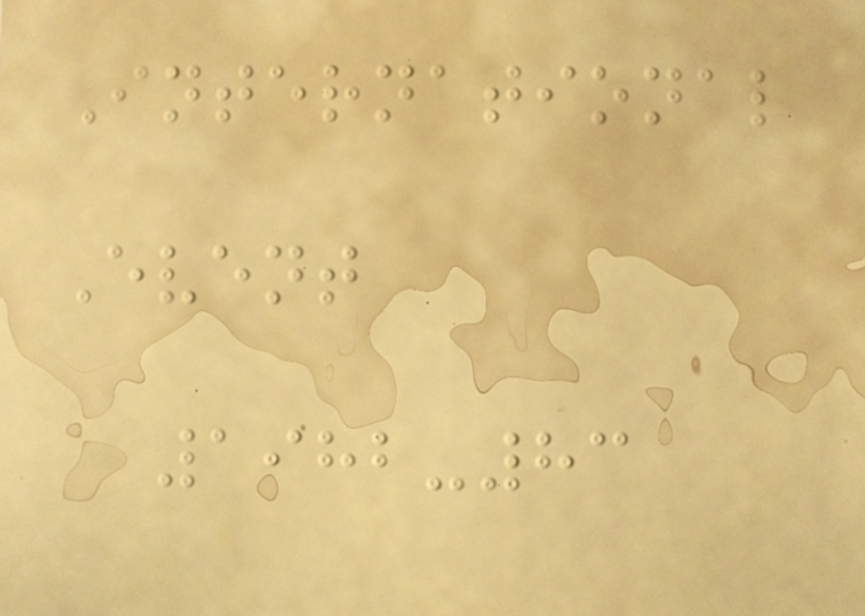International
Event
1982-83
